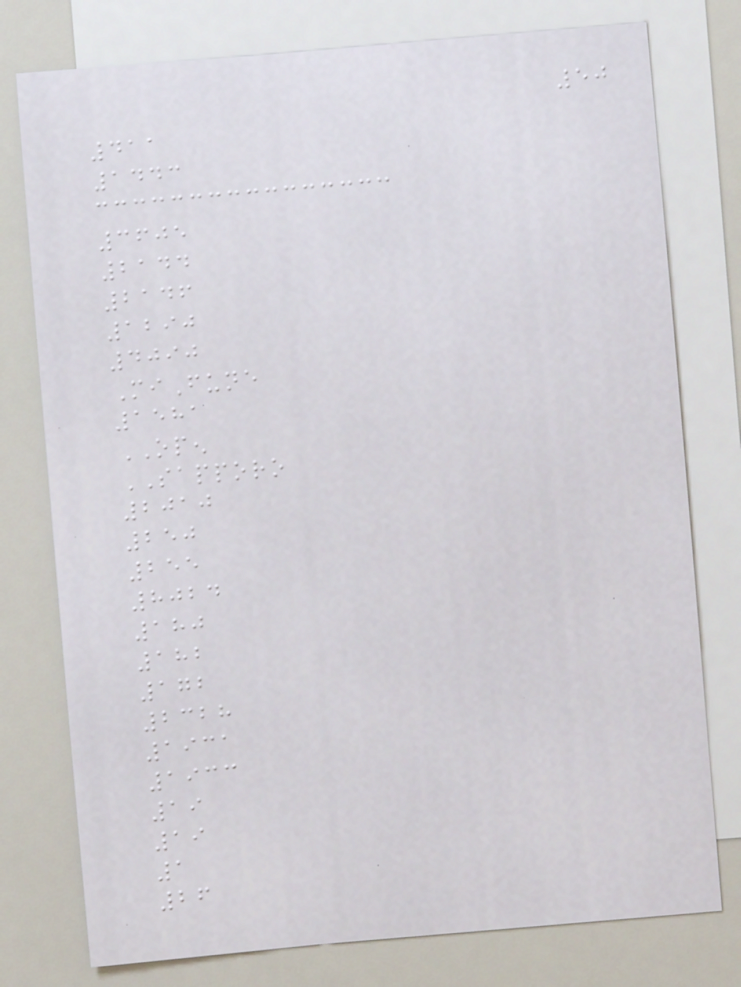50
411
1443
3605
2144
2146
1290
4090
MiFune
1581
OPEN
SAPPORO
2010
250
255
8024
180
182
172
2328
1931
1933
19
19
1
26
